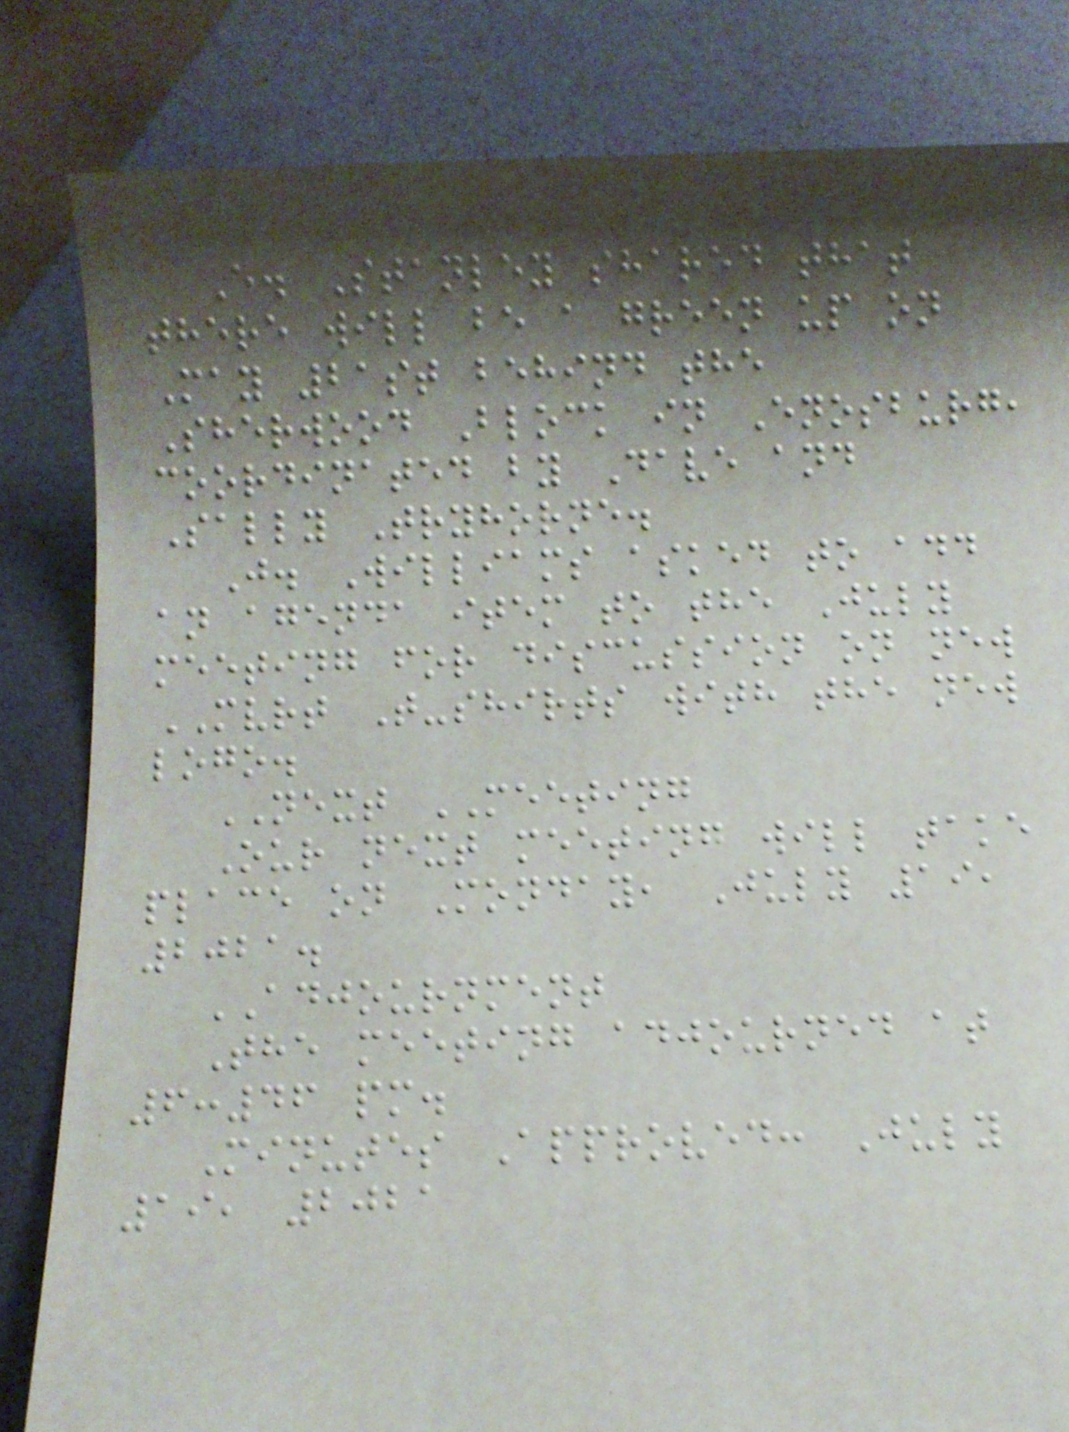E. Stanley shared that
there will be a green up on
May 21st behind the
Sherwood Block in Enosburg,
coordinated by Dave and
Sally Tryhorne.
J. Williams asked to add
an agenda item to the July
meeting for discussion on new
MVRT T-shirts with the new
logo.
NEXT MEETING
Our next meeting will take
place on Monday, July 19,
2021.
ADJOURNMENT
The meeting adjourned at
6:46 pm.
Minutes Approved: July
19, 2021
